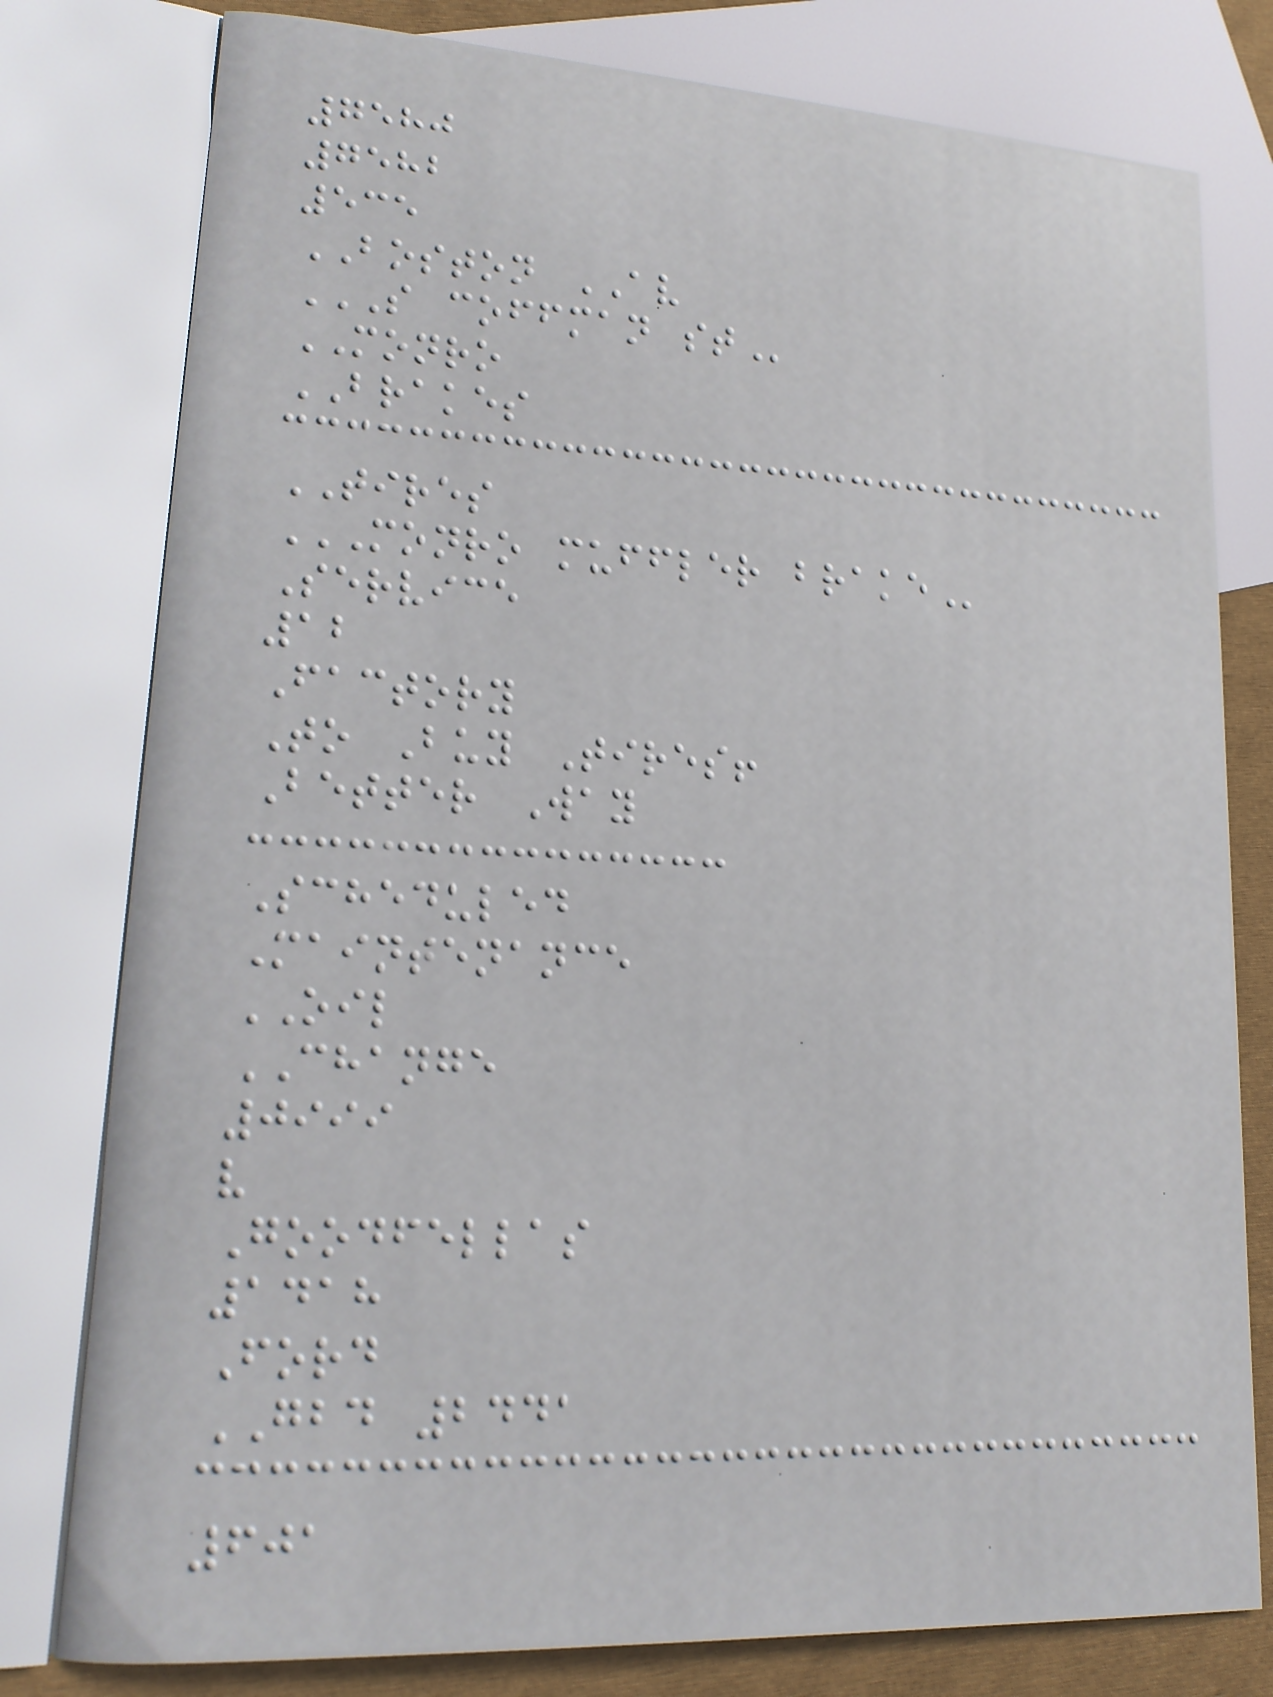7580
7582
535
BOSTON AV
S COFFMAN ST
MONRO
BRAKES
TIRES
MONRO MUFFLER BRAKE
Service
12
Factory
To Buy Tires!
Better Way
Scheduled
Maintenance
OIL
CHANGE
0999
v
Goodfellas
1418
Ford
GBD 2441
601
